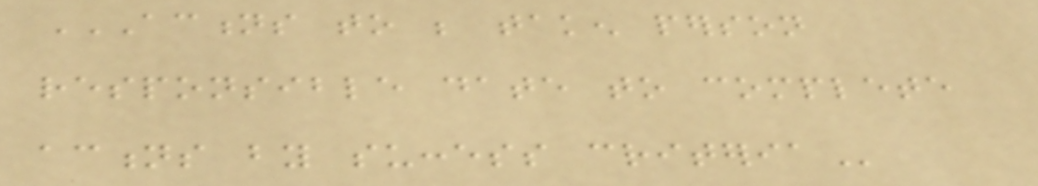ACTIONS TO BE TAKEN PERSON
RESPONSIBLE DATE TO COMPLETE
ACTIONS BY SUCCESS CRITERIA
